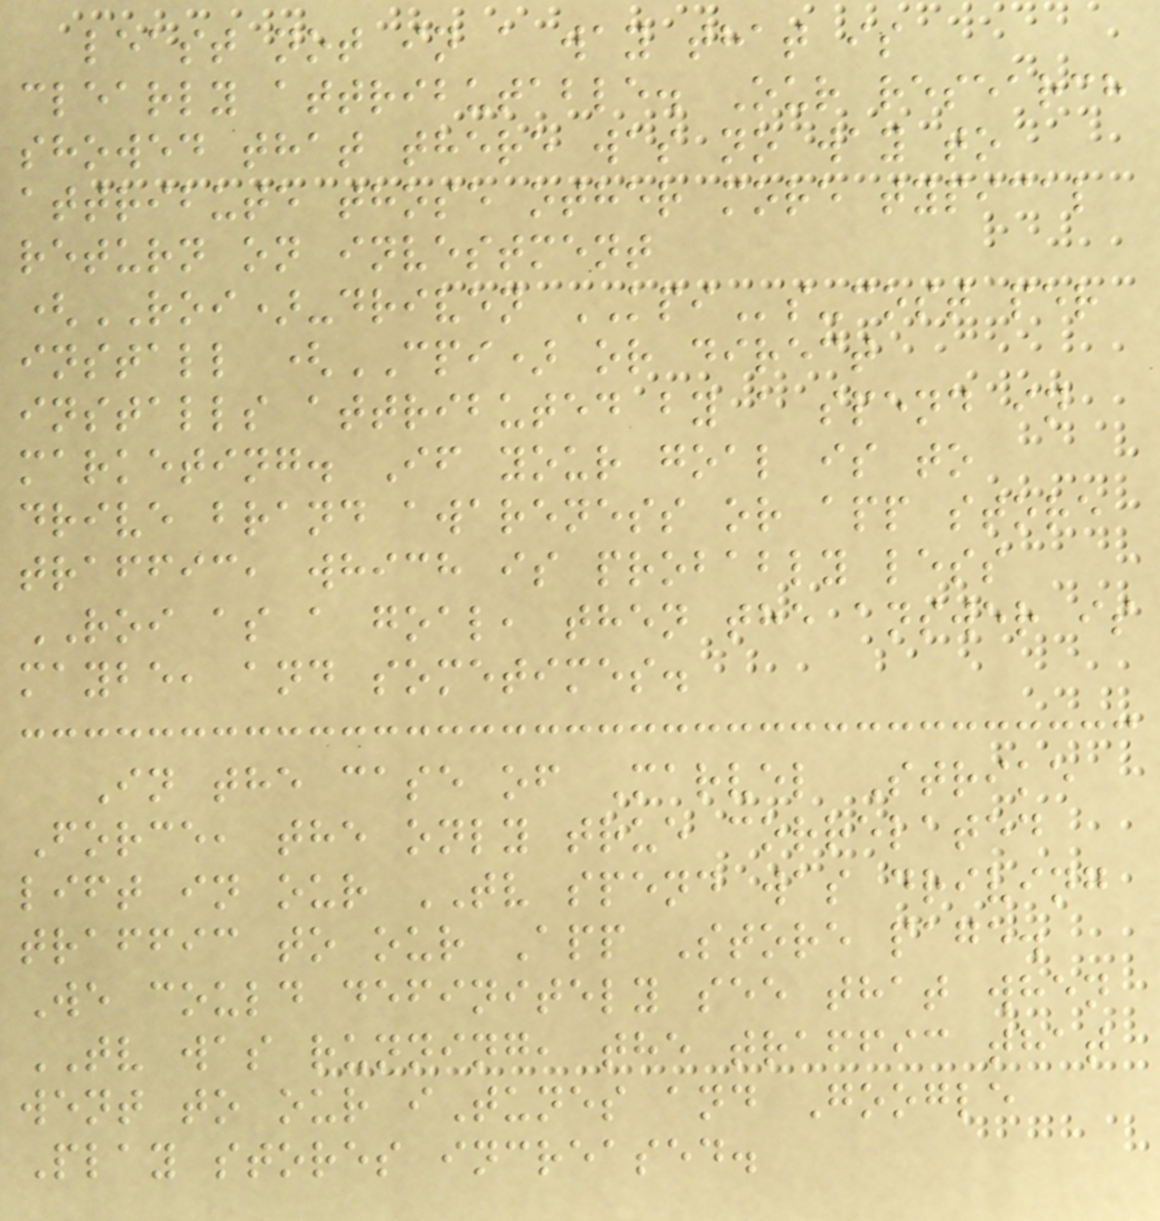least not in a way that is
clearly attributable. Our research
showed that there was no way to
attribute those other more typical
return on investment
(ROI)-driven KPIs-cost per
install (CPI) or direct
installs attributed by a spend in
marketing. If your goal is to
drive brand awareness or app store
traffic, which is probably less
ROI as a goal, then the answer is
maybe, and sometimes.
In the case of Marvel Strike
Force, the only true correlated
lift in our TV spend was driving
traffic to our App Store page.
We could definitely see that when
TV was running, the traffic that
went to our iTunes and Google
Play stores increased.
